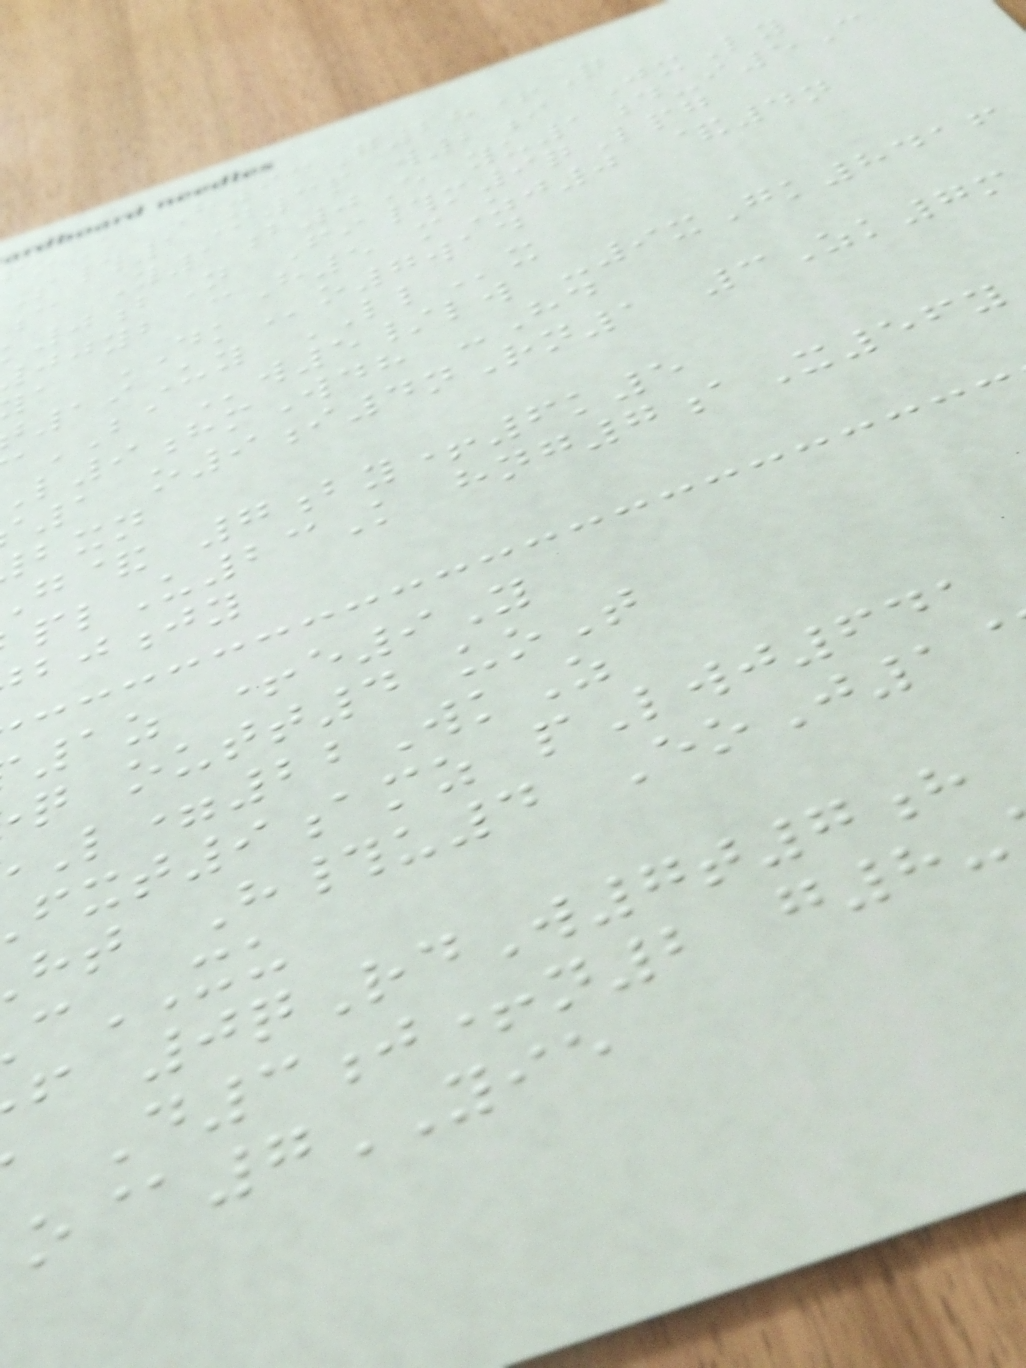oA H93G28+Q
#1N3p w2i JxLy
c Y1b0E yu1d-i5C
0bN Fi#m9qLpg
jjyb cH5 mZj0 &4n
a DKo7wad
19Uy LLx
BAw5/lw -9xGk8416
9hmWdh -Hd
1 o9i4nRn1 3Zk7m
g& 7by+6k5
plU23K hng7aX56y
1z +e9Y
q outt4 uoT
L=22WkZ
fxt9amz pLwj641
ht H#u4 EoJ1
cXU
f 0qRdW7t7h
D3j+n2 g8-
o@7YIE
